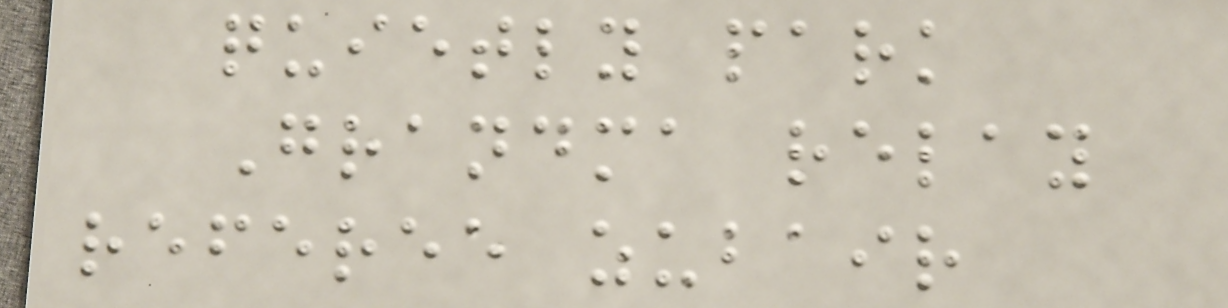quietly park
Grandma relay
referee zubair
